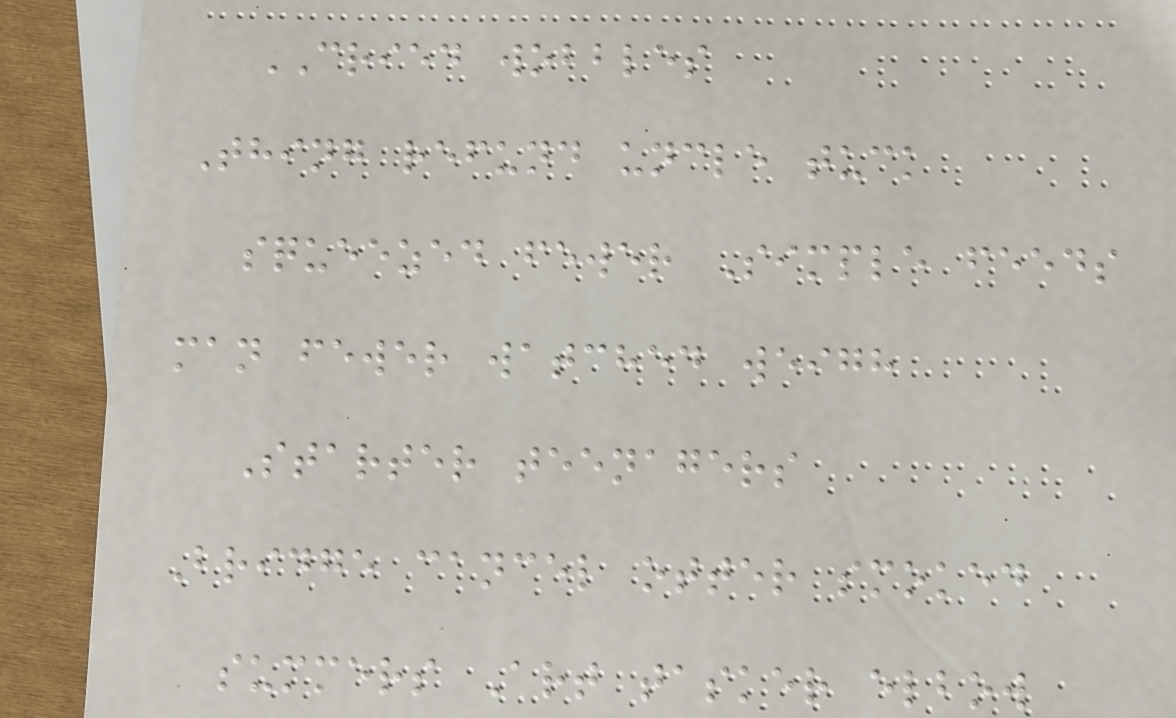CRIED wobbles
Thing refund uncle tuck
squeezed fewer Simple feeds
man fewer watched weigh
Starter teenagers
Bridge cancel otter smoked
summers Art tasker elbow
